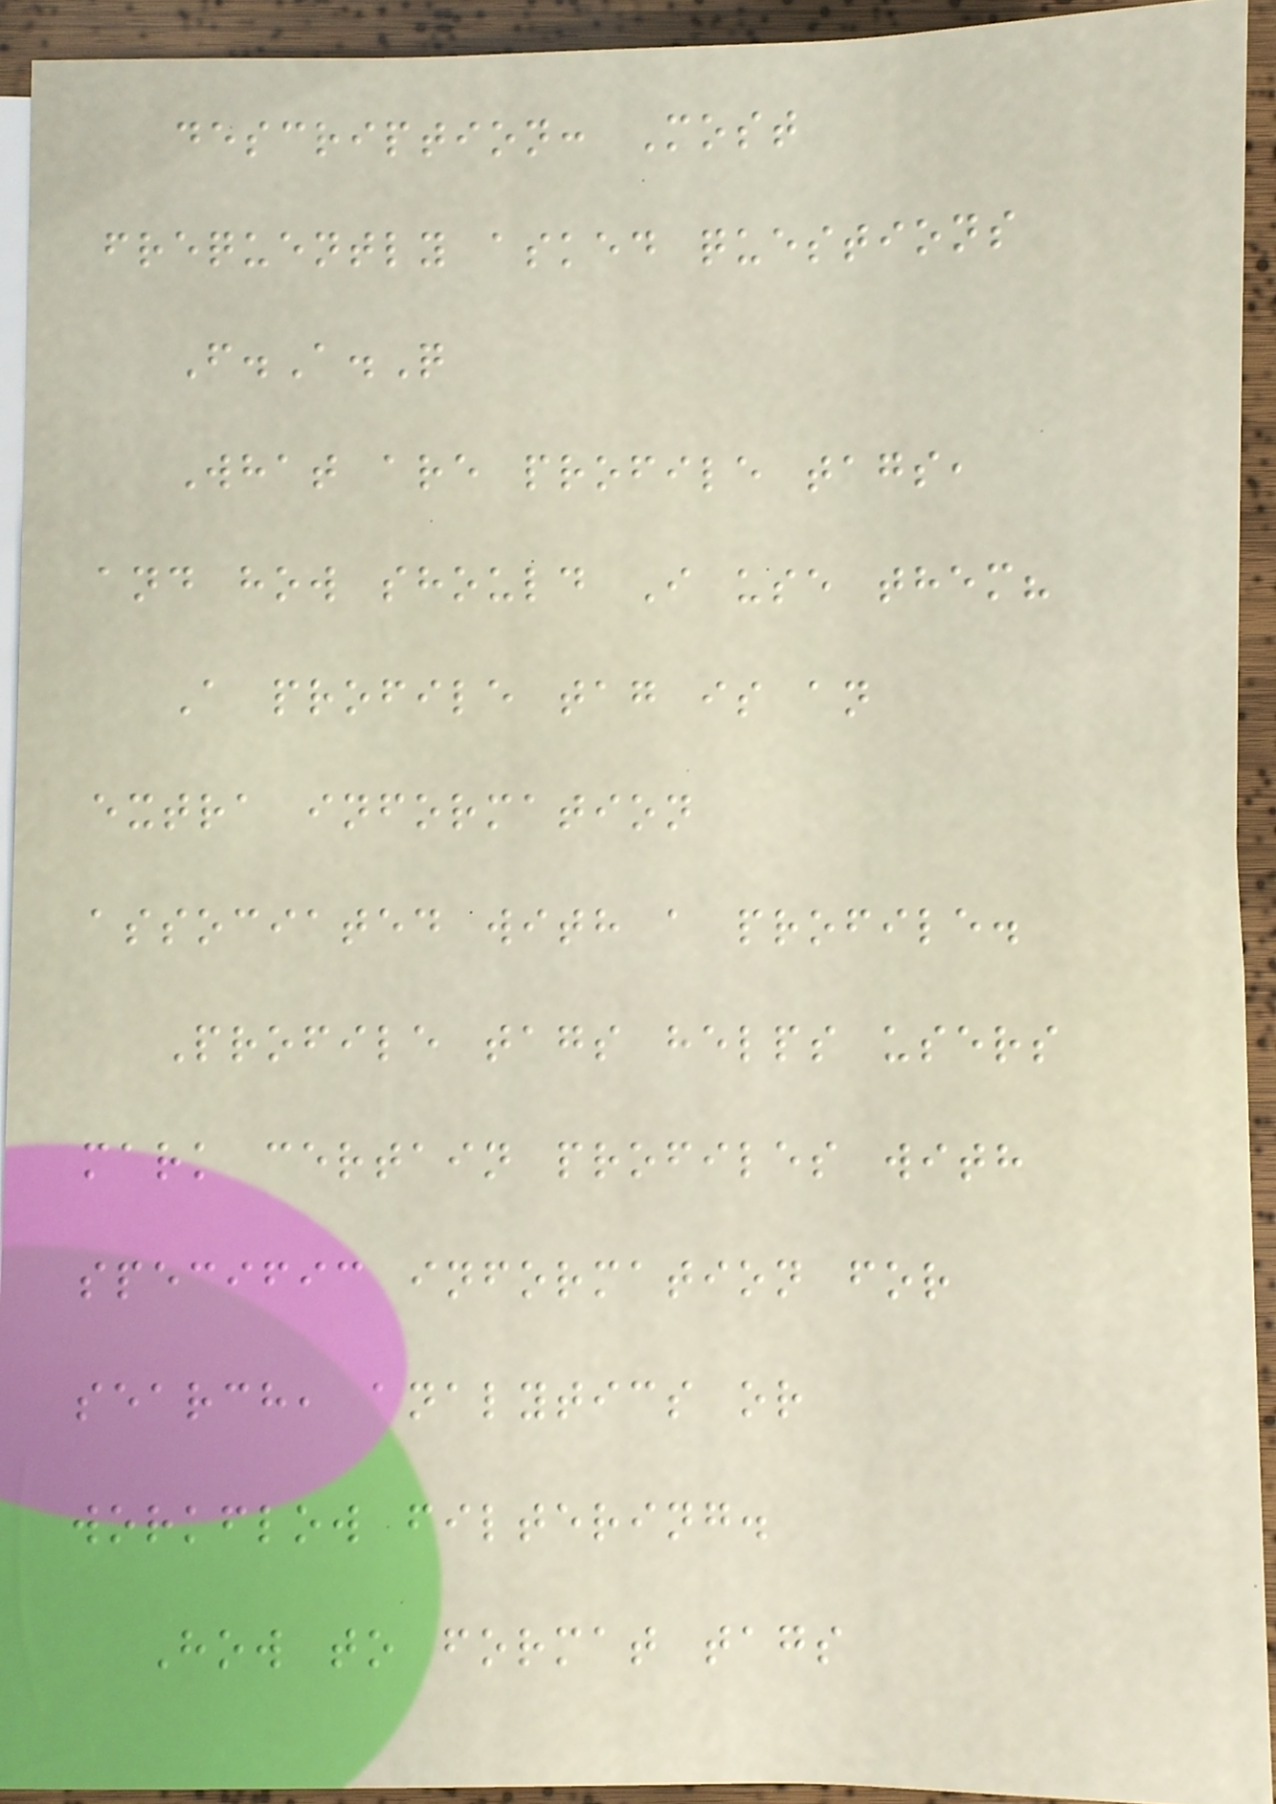description: Most
frequently asked questions
F.A.Q
What are profile tags,
and how should I use them?
A profile tag is an
extra information
associated with a profile.
Profile tags helps users
mark certain profiles with
specific information for
search, analytics or
workflow filtering.
How to format tags
